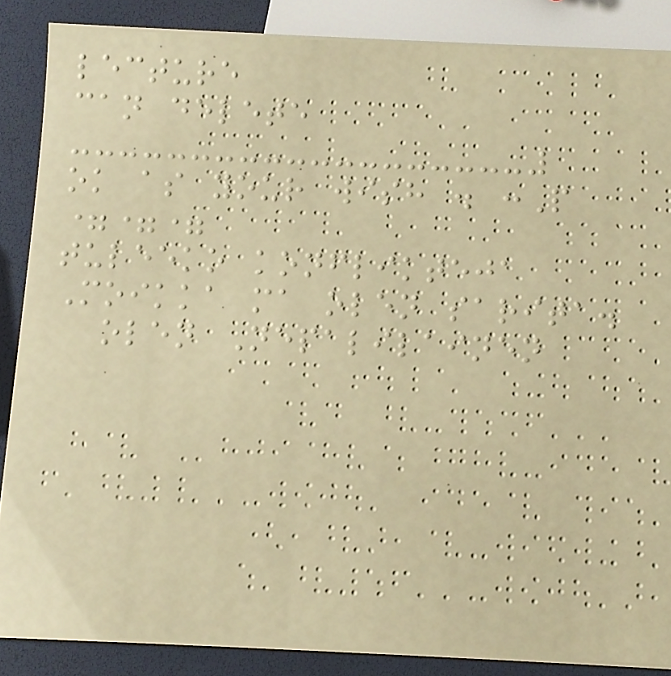lecture
can delete
ok as your wish . :P
===
tuleeko konflikteja
Moikka ma olen sarita.
olen Nepalilainen
